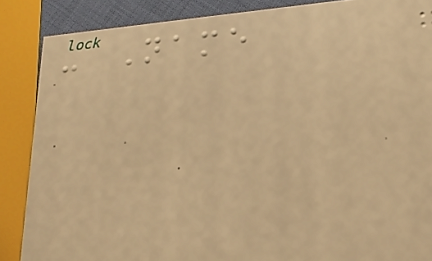- Name
